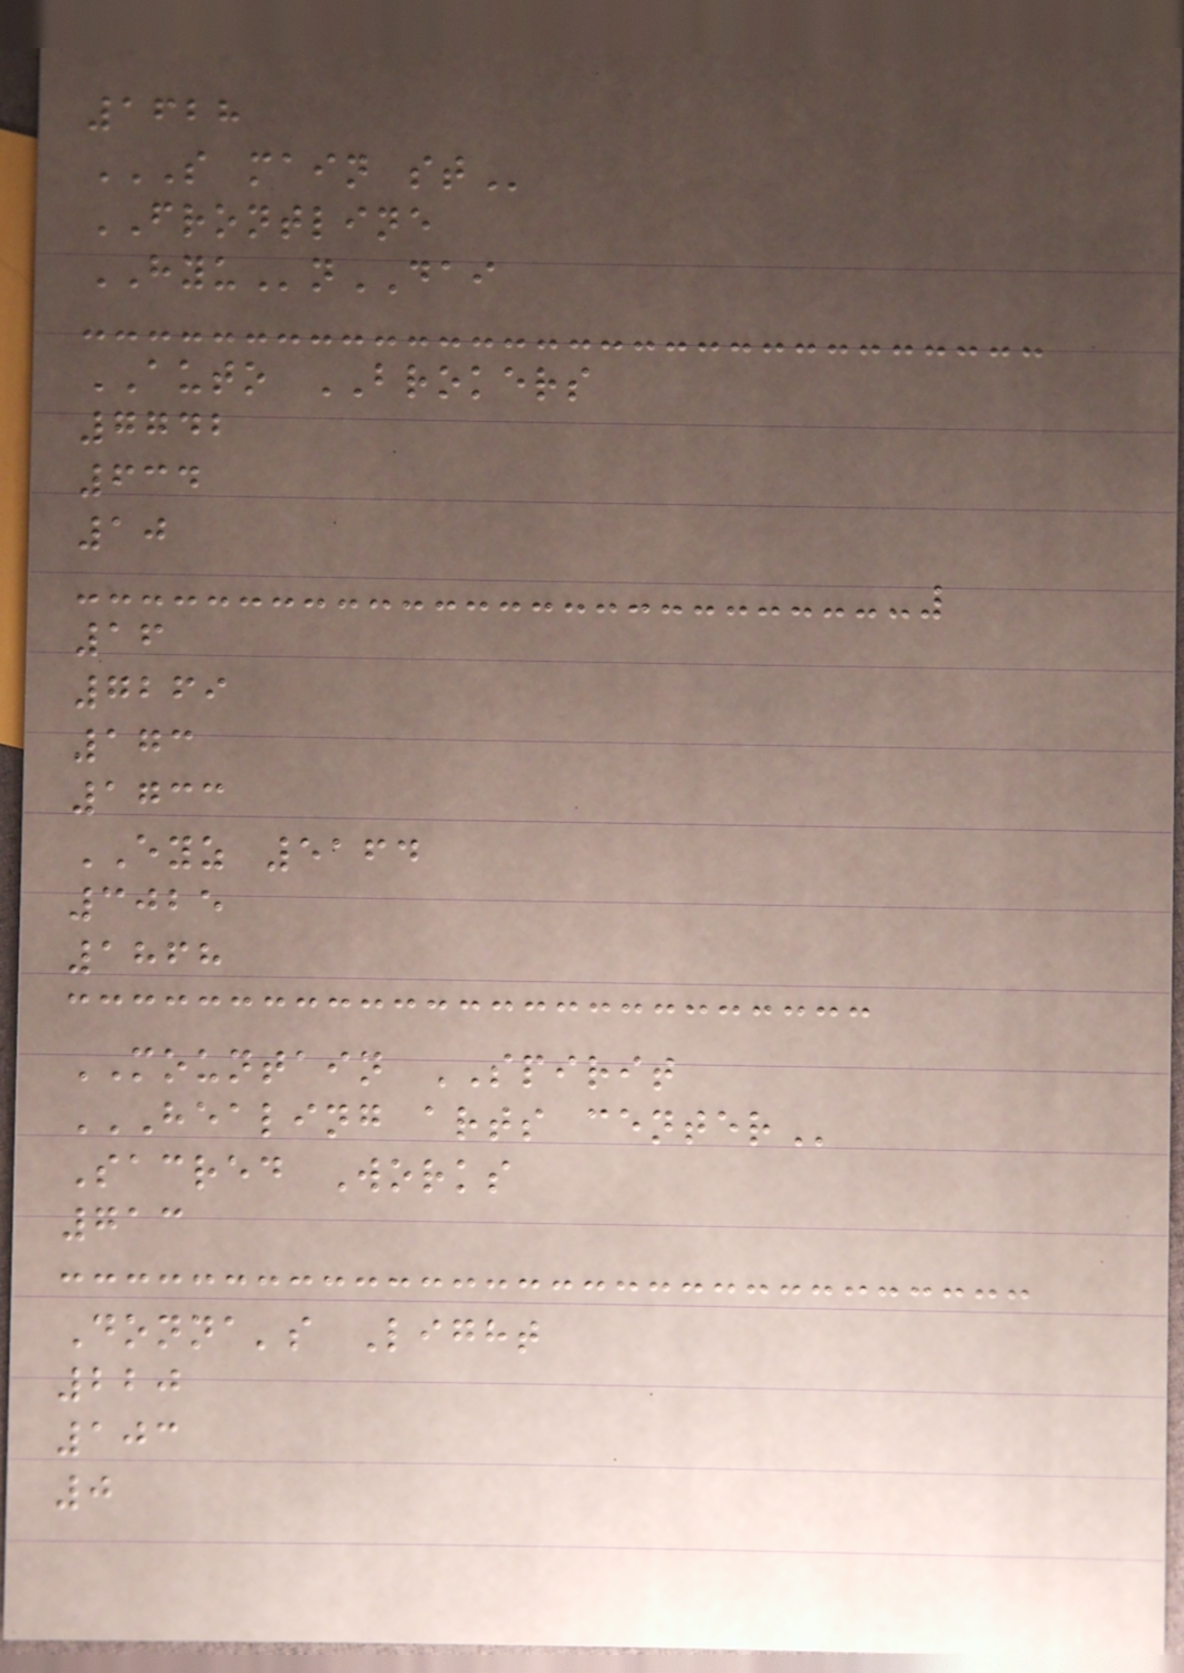1628
S MAIN ST
FRONTLINE
HYUnDAI
AUTO BROKERS
7742
634
10
16
7269
173
1733
EYZ 5164
3025
1868
MOUNTAIN SPIRIT
HEALING ARTS CENTER
Sacred Works
713
Donna's Light
220
103
0
